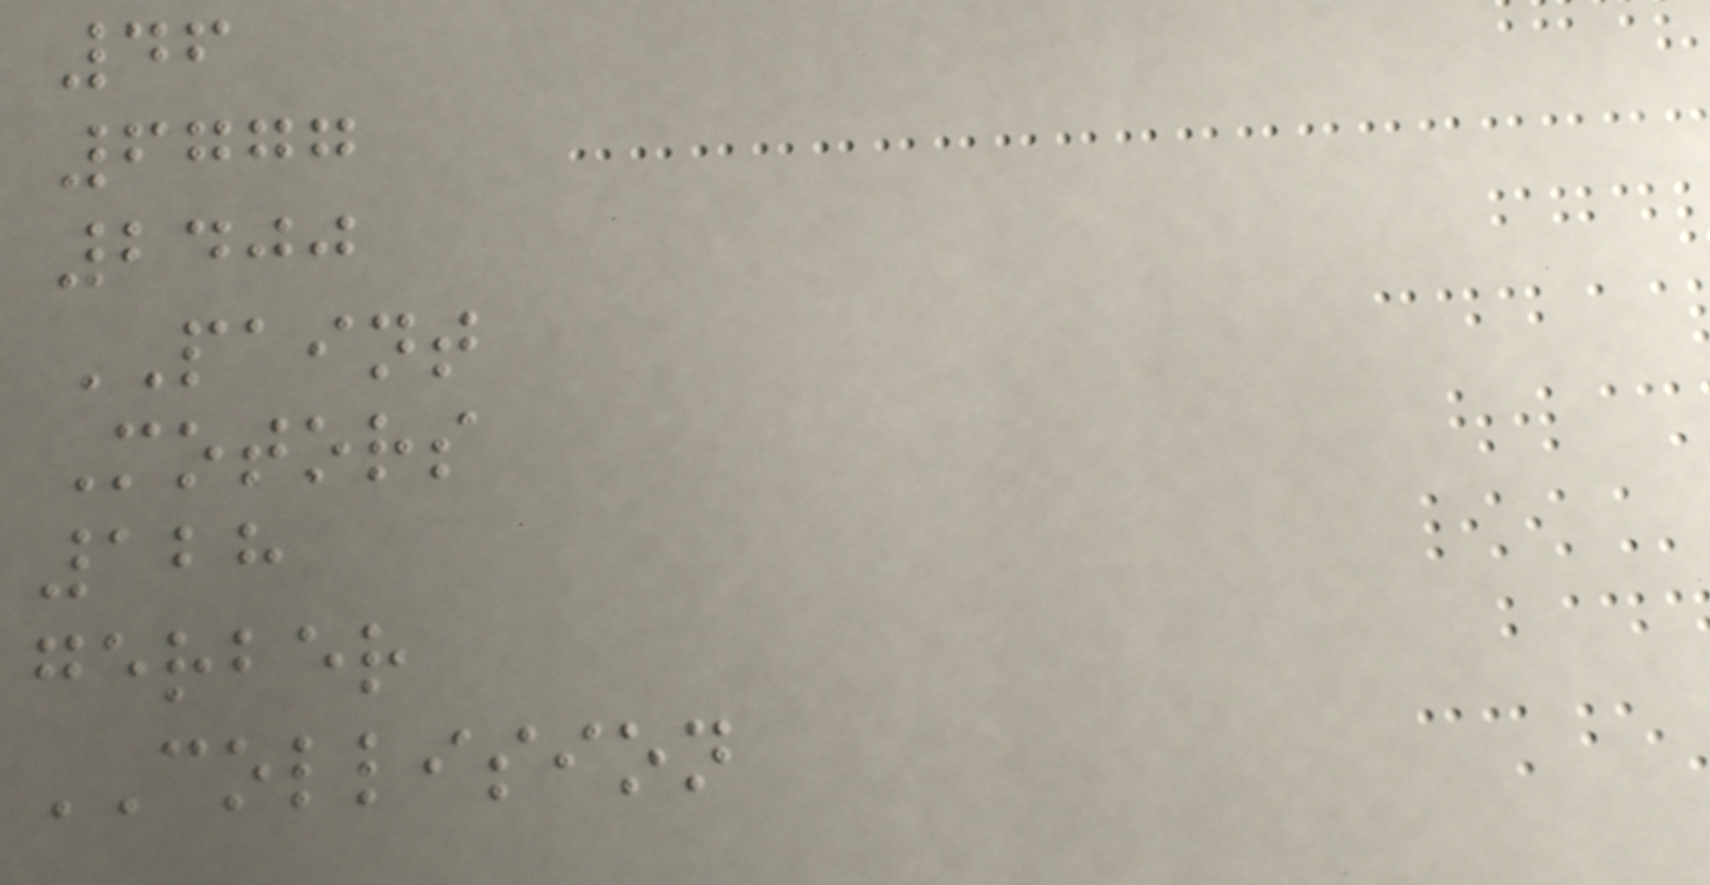46
6777
2400
PAINT
Motors
128
gerber
COLLISION
